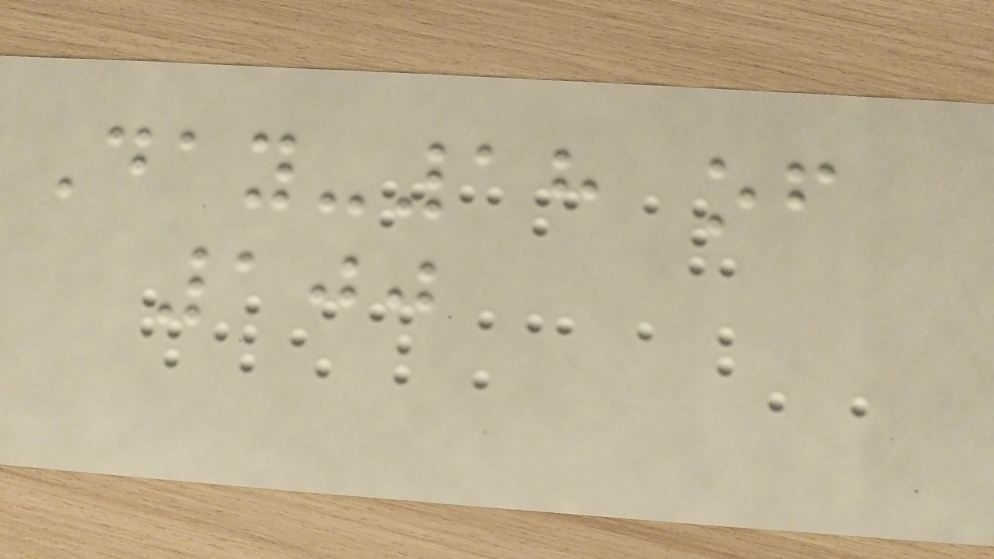Day-18 of
100
